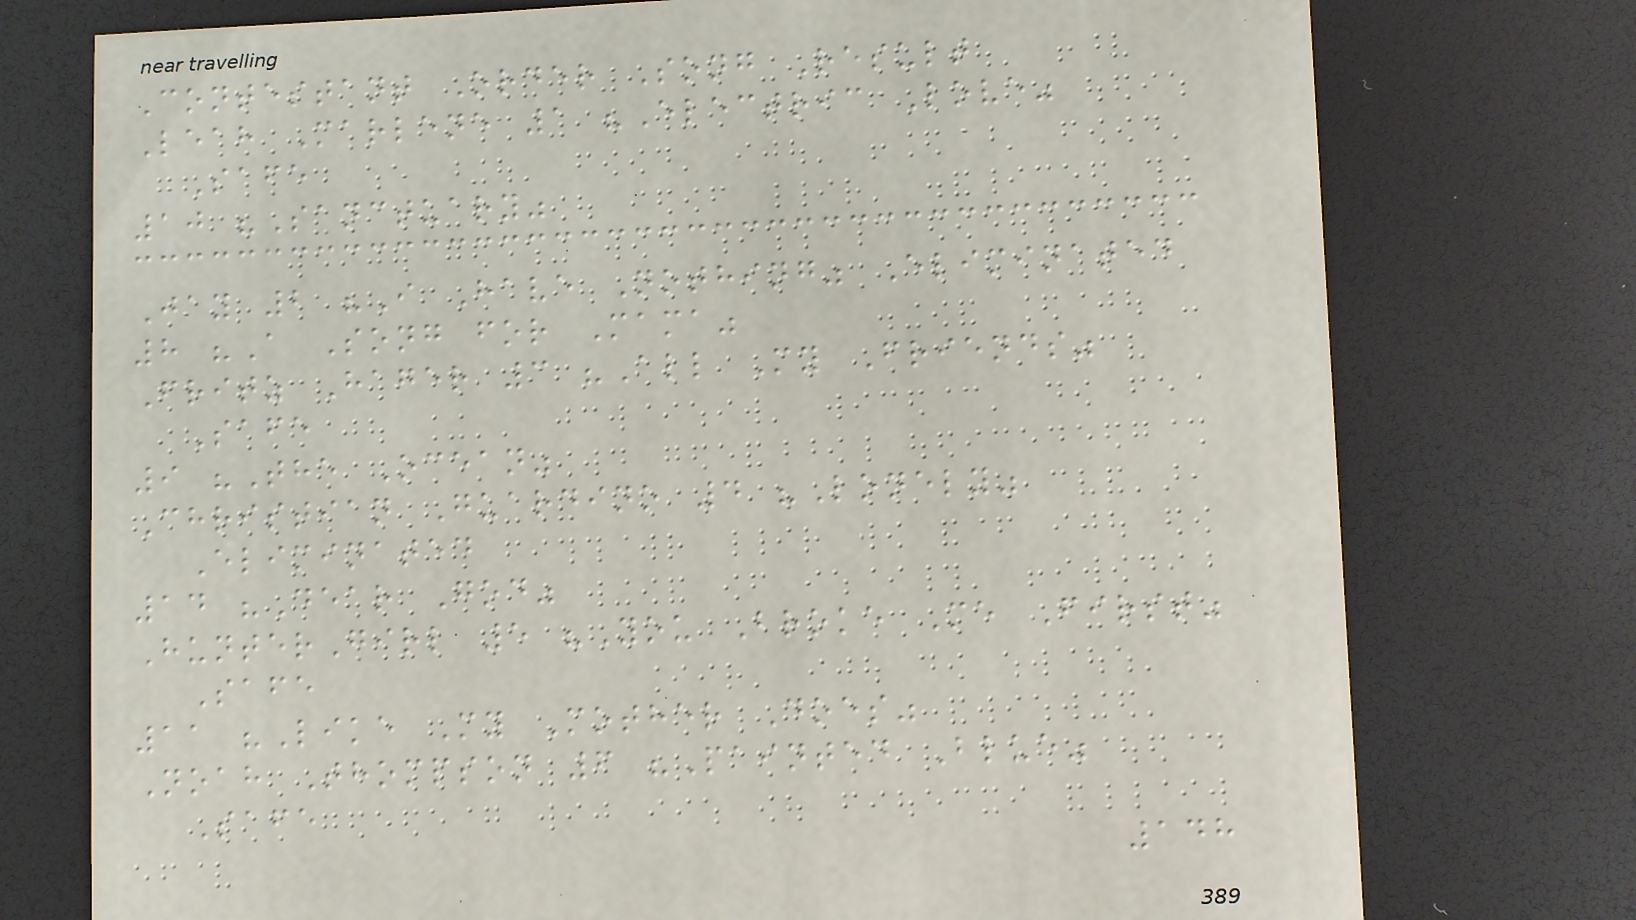Contestant Order Song Result
Leah Marlene 1 "Electric Love"
Safe
10 "Sanctuary"
Jay 2 "I Have Nothing" Eliminated
8 "A Song for Mama"
Fritz Hager 3 "All My Friends"
Safe
9 "The Ocean"
Christian Guardino 4 "Lonely"
Eliminated
14 "Dear God"
HunterGirl 5 "You Broke Me First"
Safe
11 "Like My Mother Does"
Noah Thompson 6 "Painted Blue"
Safe
148
